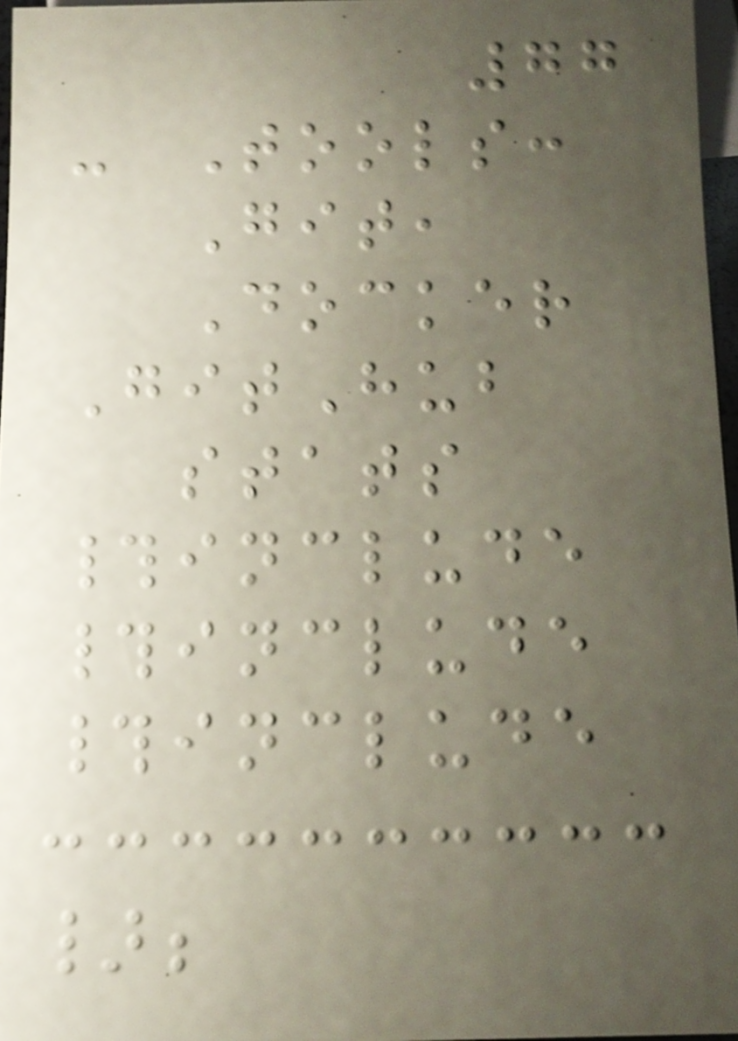77
- Tools:
Git,
Docker
GitHub
stats
#include
#include
#include
};
